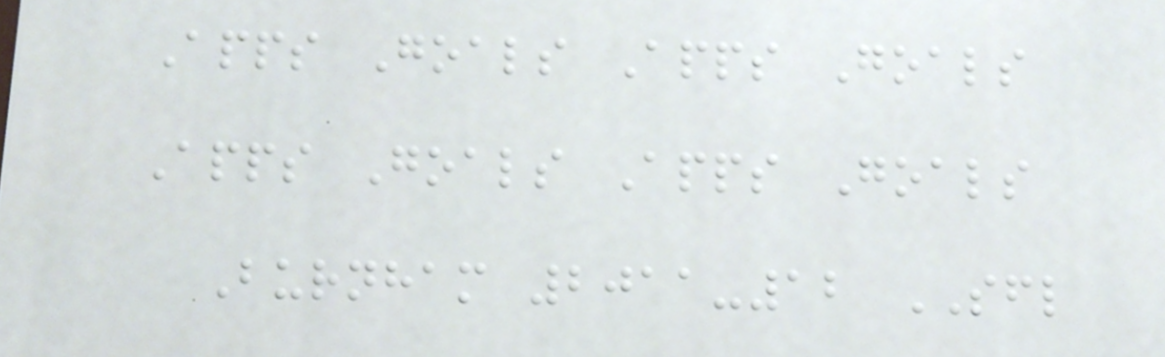Apps Goals Apps Goals
Apps Goals Apps Goals
Burnham 2011-12 SFL
